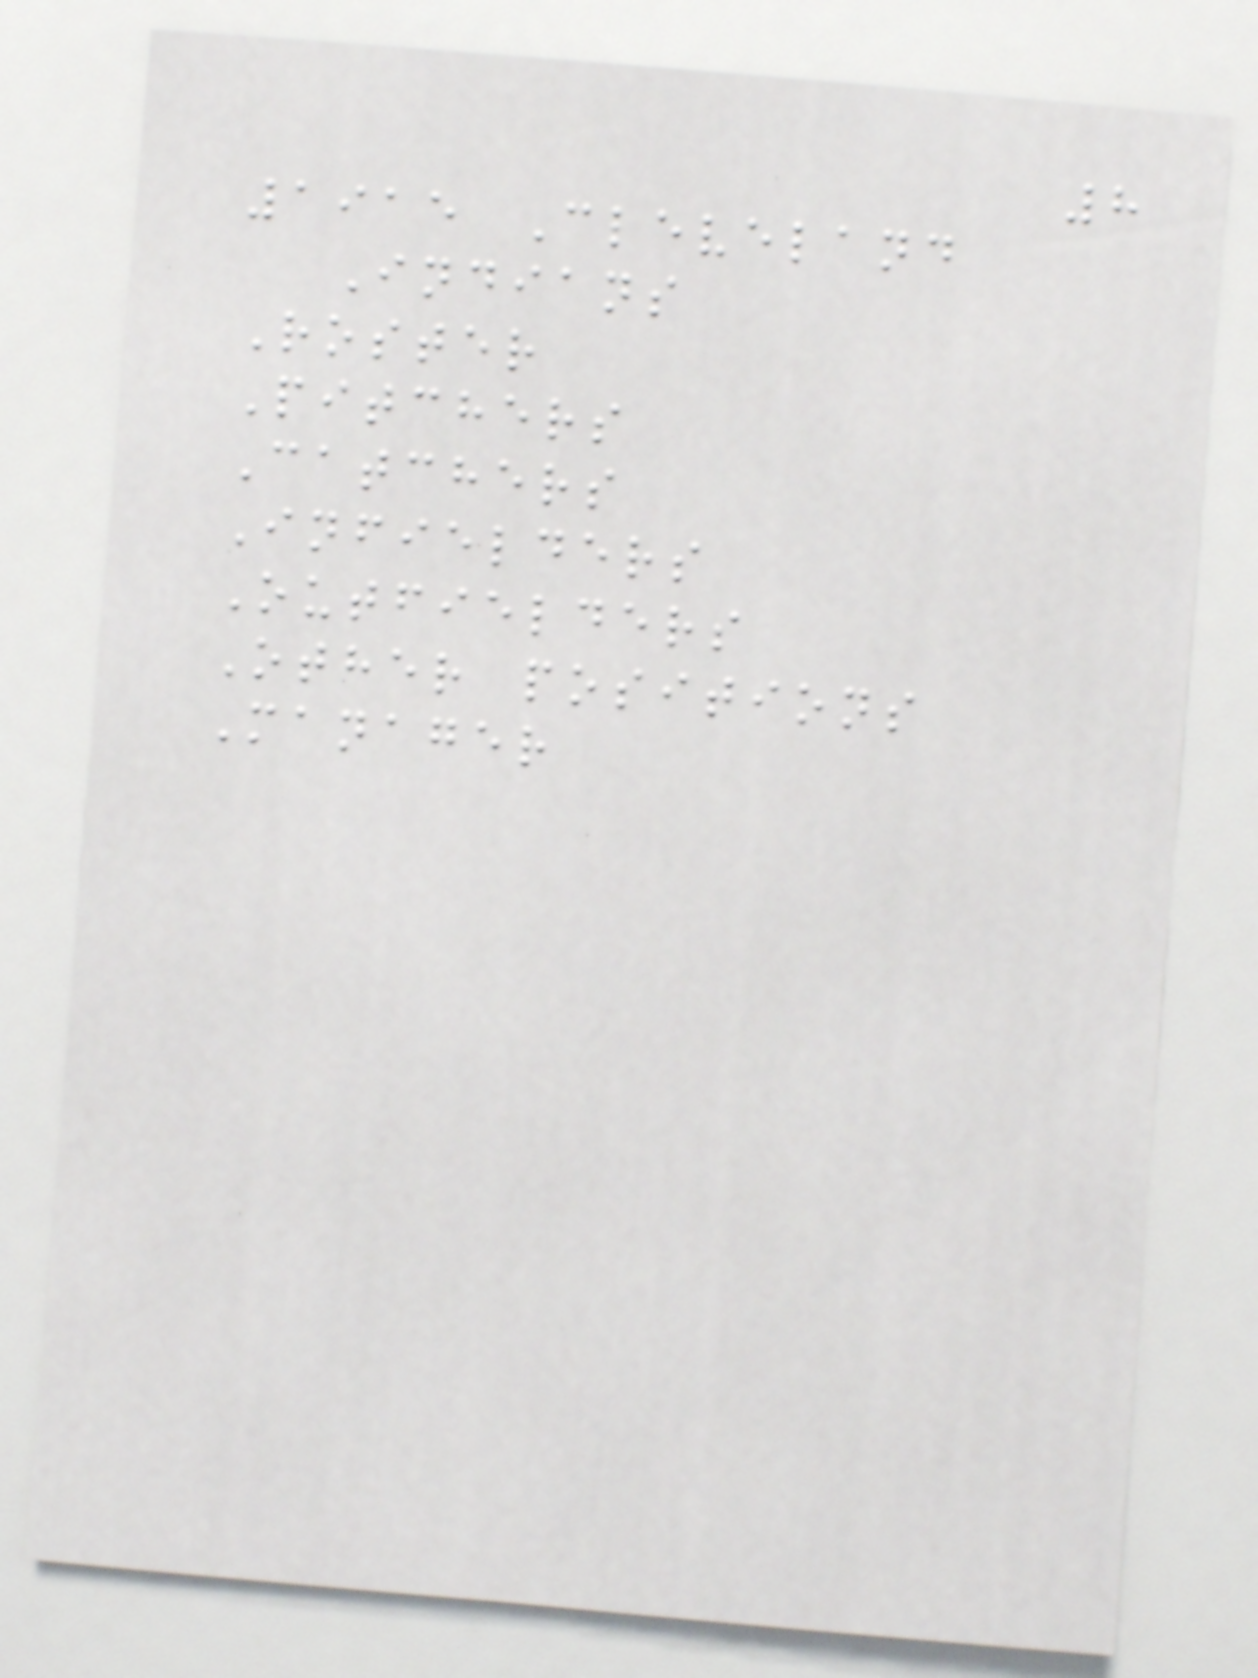8
1915 Cleveland
Indians
Roster
Pitchers
Catchers
Infielders
Outfielders
Other positions
Manager
